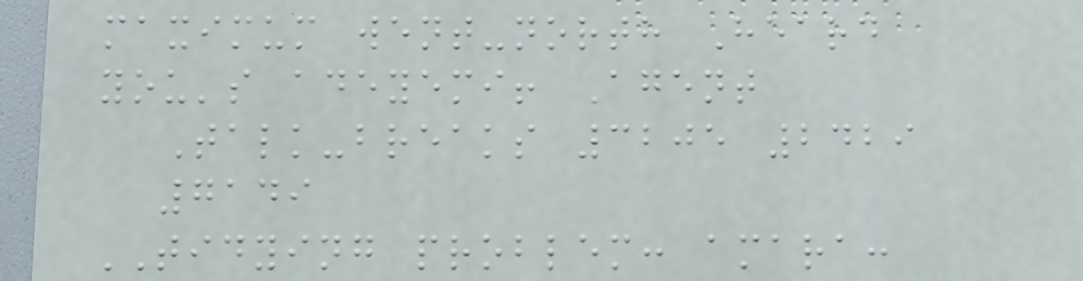maximum went-north Heard
you's adeyemi! Agent
Talk-breaks 3205 2429
7149
TIDYING problem: amara:
